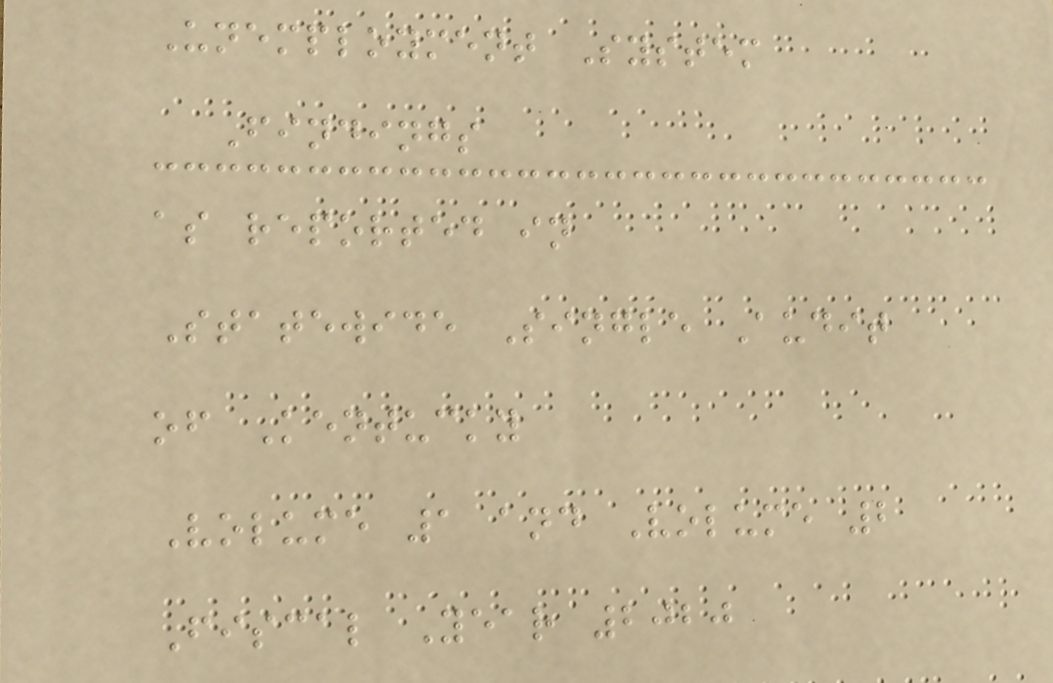Unemployment System
Findings
as reported in
Statewide Single Audit
of Kentucky
Volume 1 and Volume 2
Fiscal Year 2020
